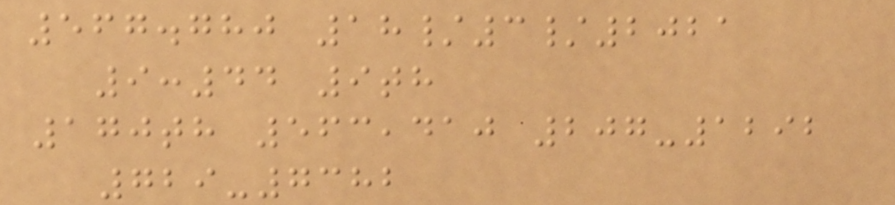567.780 18/3/2021
9:44 9th
170th 563,410 207-1292
729-7382
